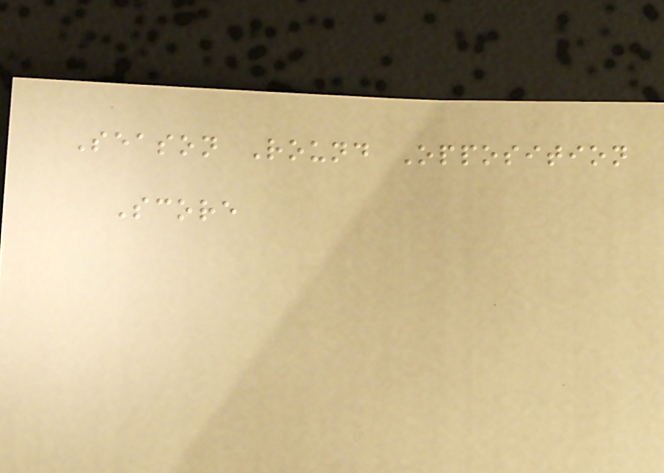Season Round Opposition
Score
